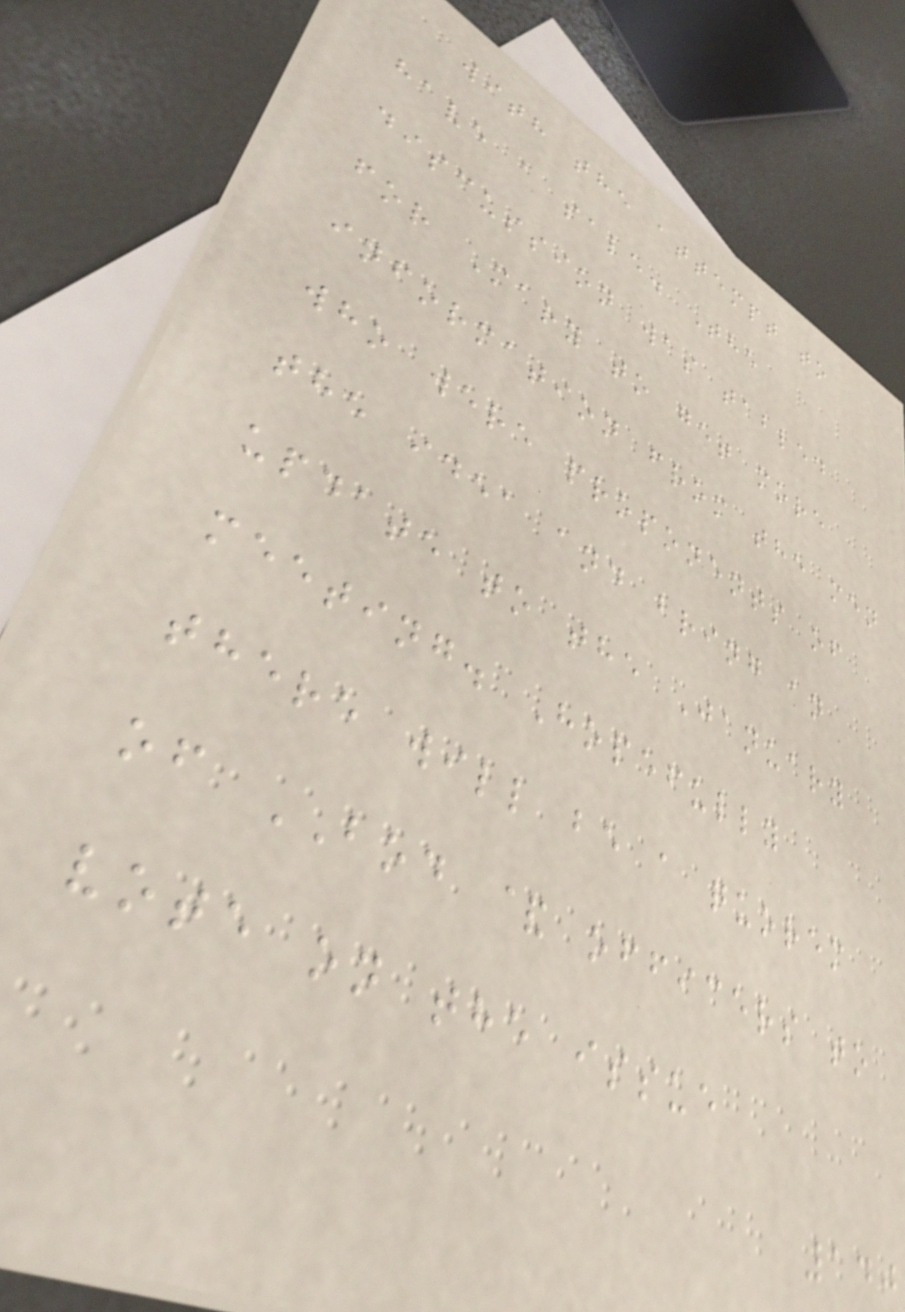with the attempt to
have a sale. The
discussion was tabled
for Mary to get more
information from the men
who were proponents of
the idea and bring an
update to the January
meeting. Hopefully
there will be a quorem
of BOD & officers to
vote on the issue
140
